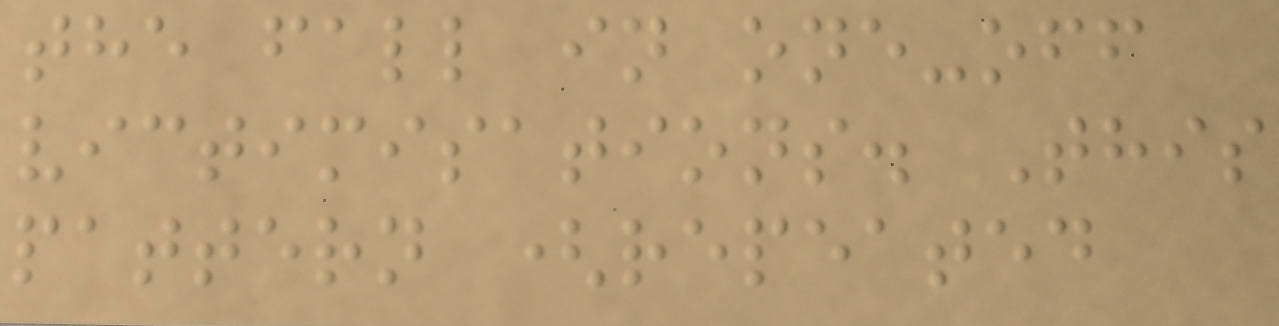the fall in one-off
victimisations. This
pattern (repeated
